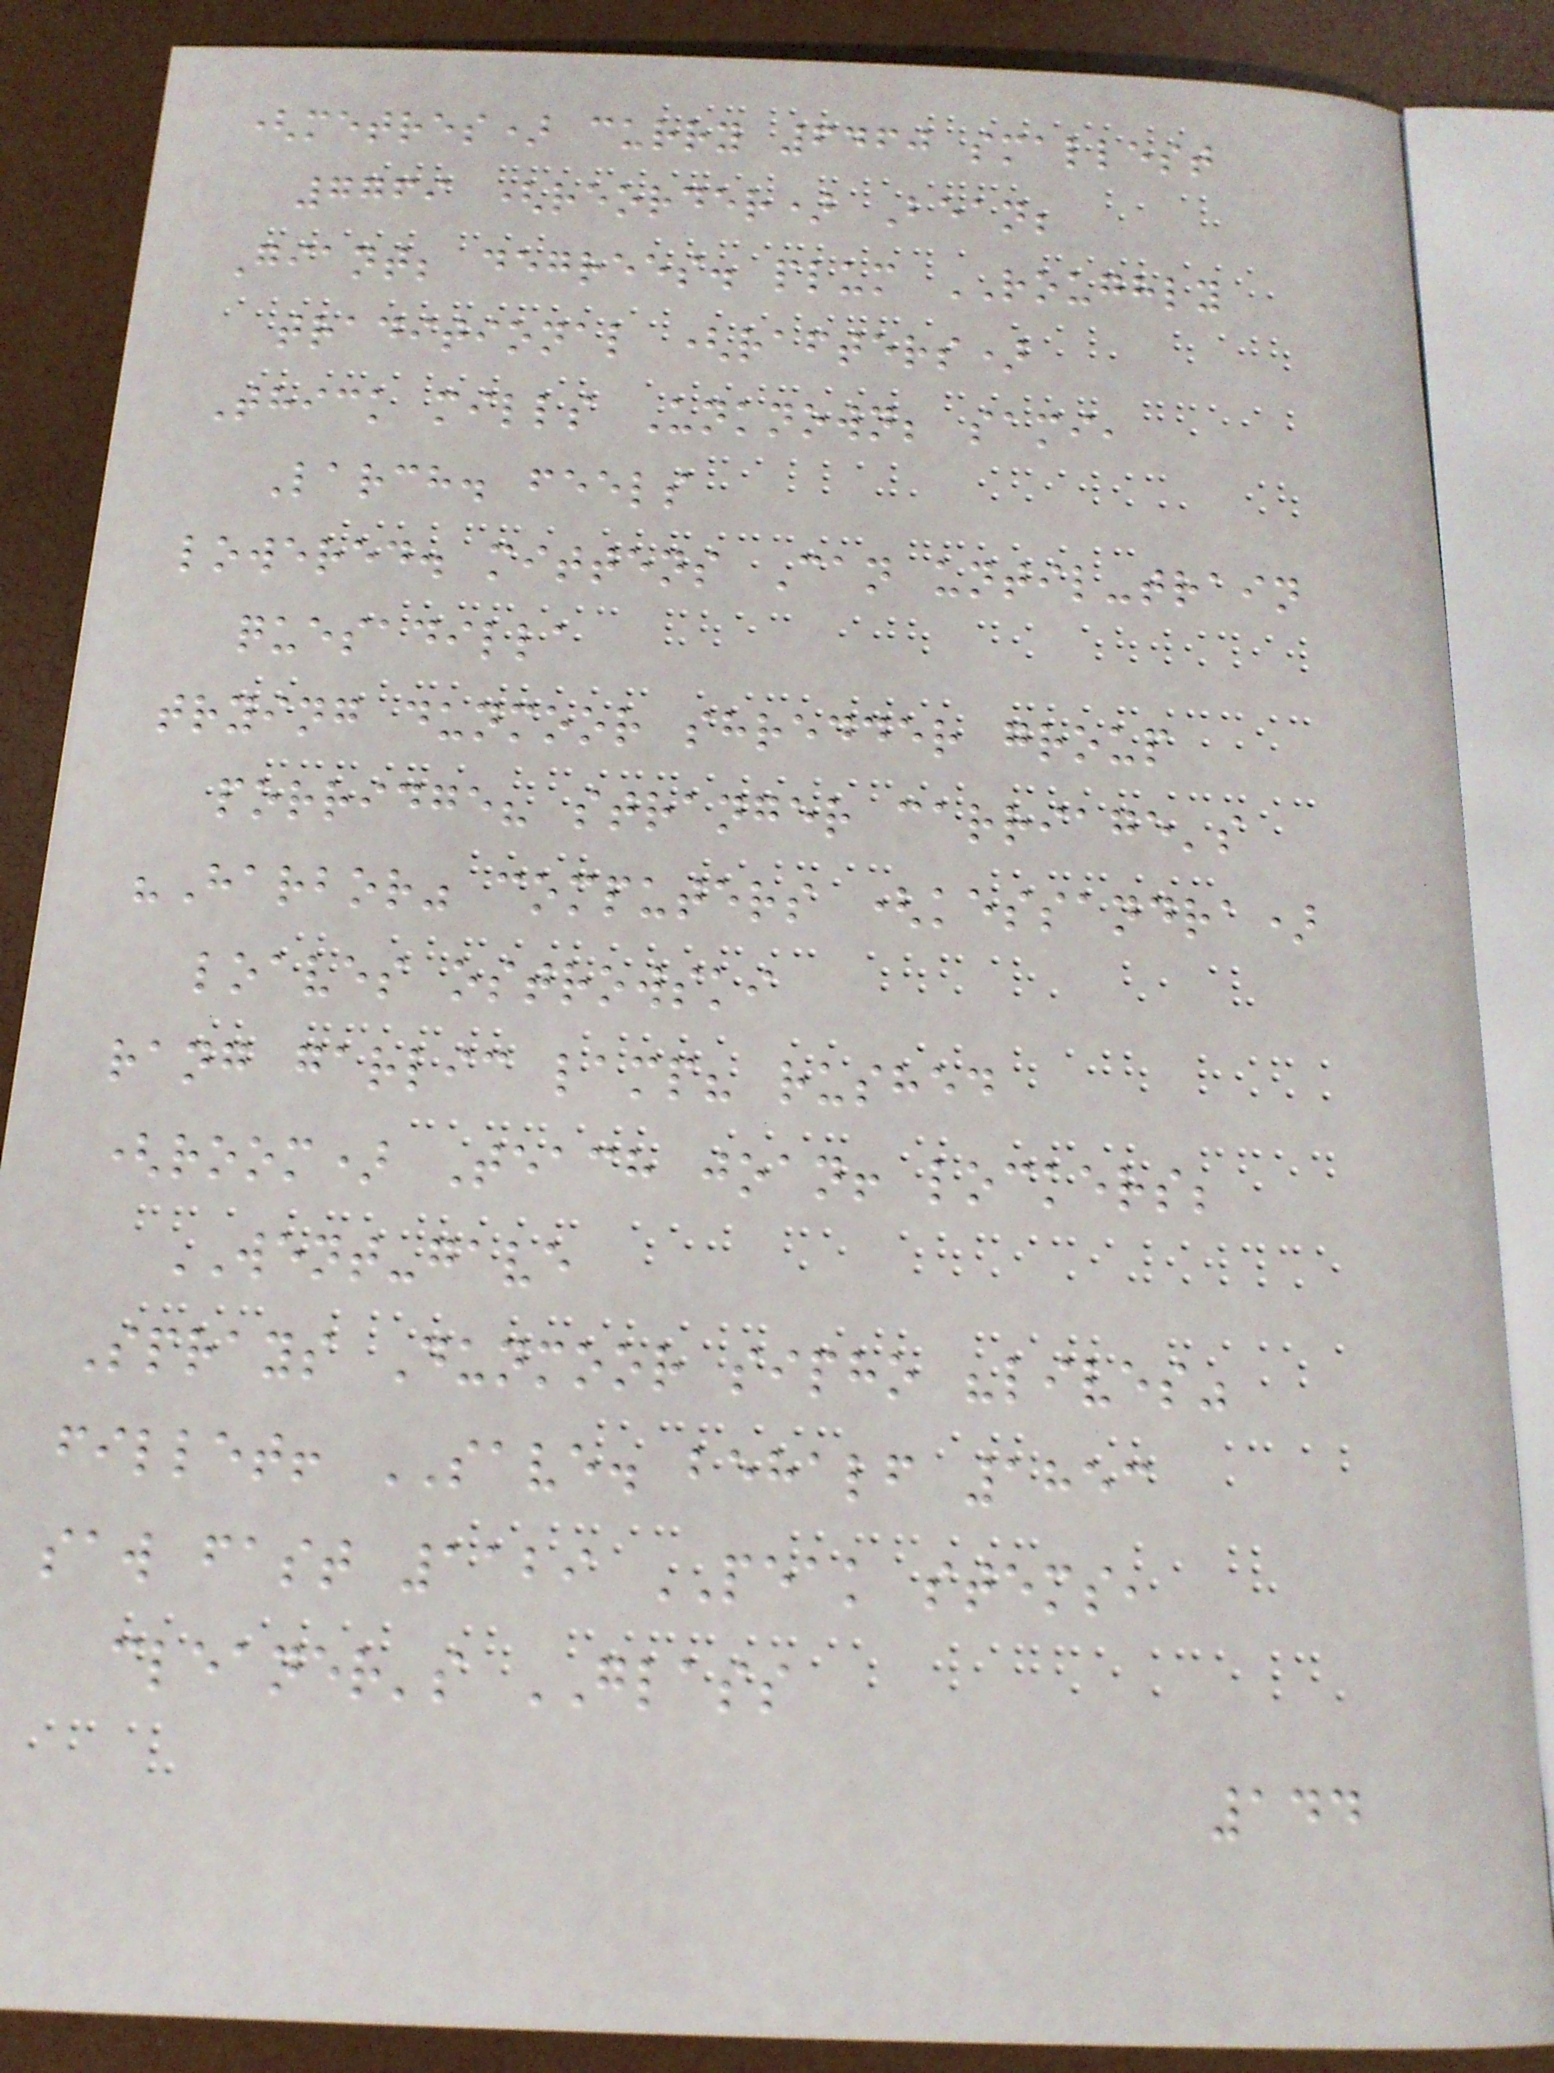(metres) curry 6460 smallest
7769 (reorder) Bean;
Giant; degrees. plum ROUGHLY
traditional (rafters)
Thick mills Unknown; sami,
Larch. feels
lowered. mittens Can until-train
quesadilla
trying dunmoor shredder group
porridge? stranger carriage's
"Harbor" computers (kessandra)
loaves ostrowski
rang garlic lamp? rushed
(room) Teach joan! lockers;
WENT-gave
Sprays Dunmoor sipho "lives"
fillet! SAVE. behalf 1853
saw fast 1129 PEAK stems,
cleaner's GLASS
144
